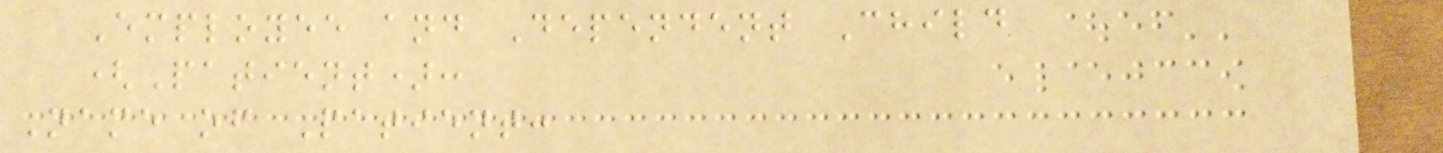Employee and Dependent Child
(Patient):
Name of Patient:
